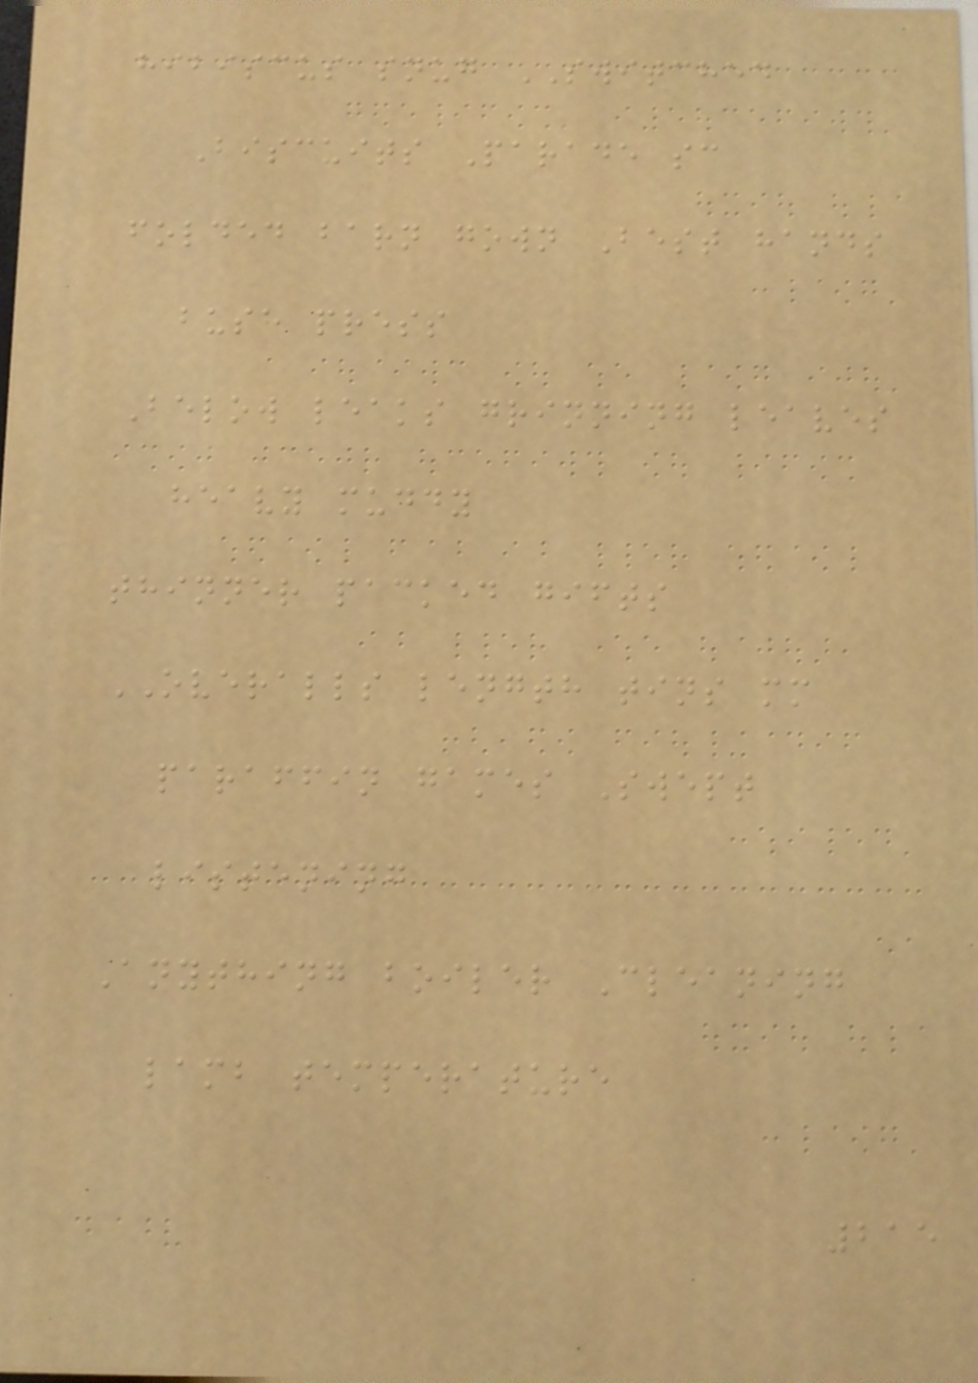hibiscus snug SWITCHED
Biscuits Parade sc
folded barn gown Best hands
bush press
Below leaks grinning leaves
heavy muddy
thinner packed gifts
OVERALLS length tins mm
paraffin games Swept
listening
Anything boiler Cleaning
lamb temperature
215
